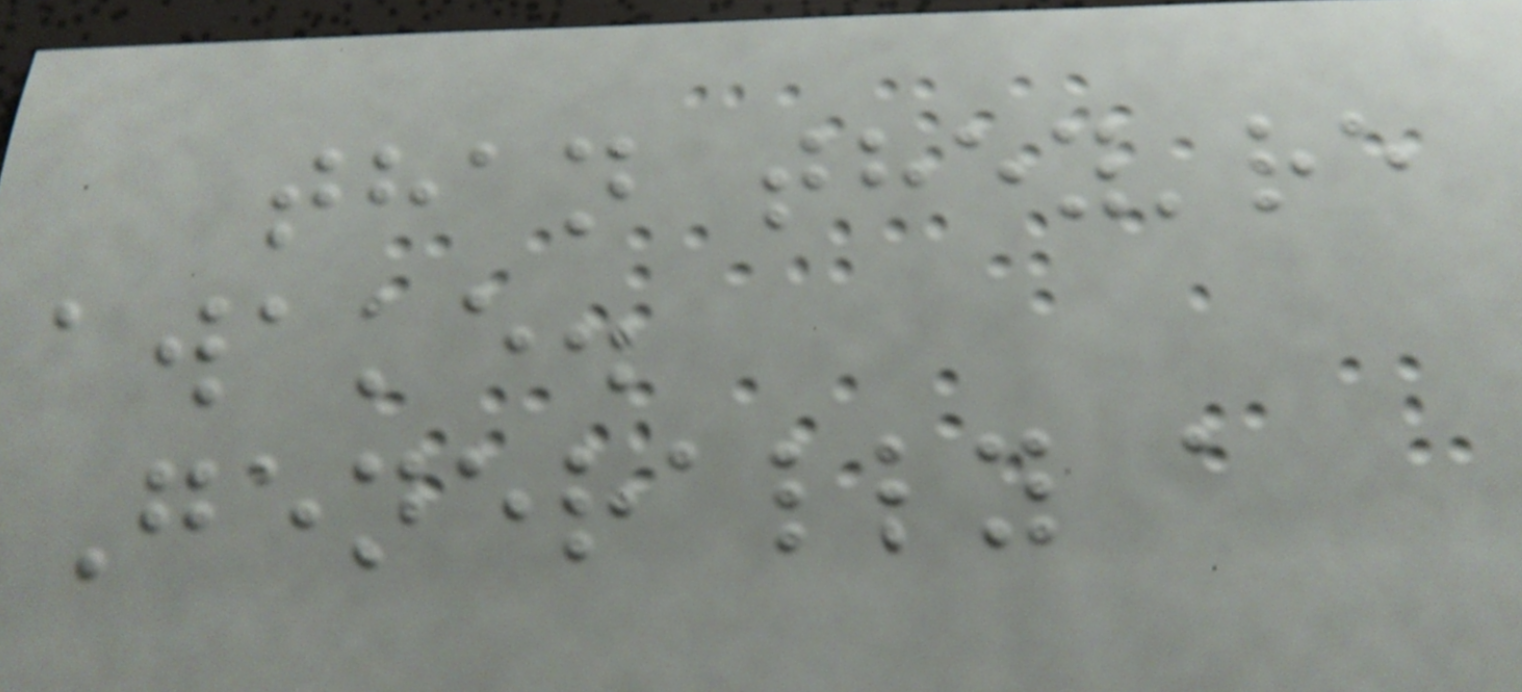than they're
awake.
Generally a
